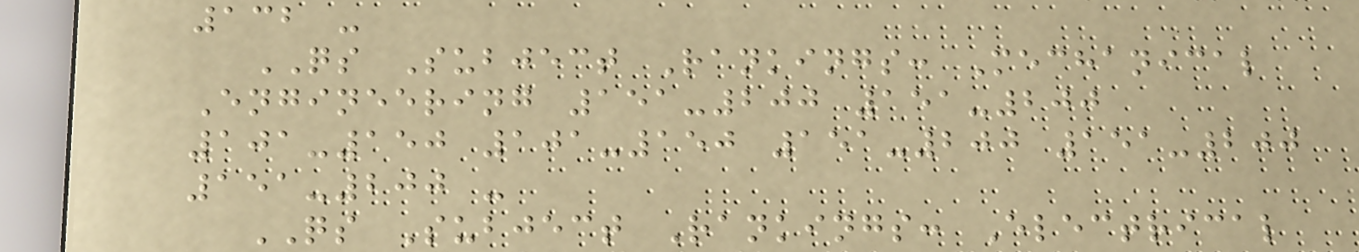132 -
QS Subject Rankings: Mechanical
Engineering 151-200 151-200
101-150 101-150 151-200 151-200
151-200 -
QS Subject Rankings: Electrical
